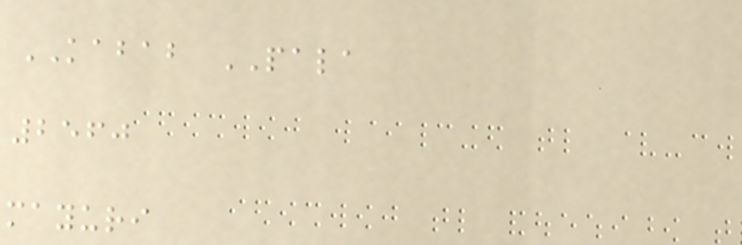KABAB PALA
2560
mayuri
